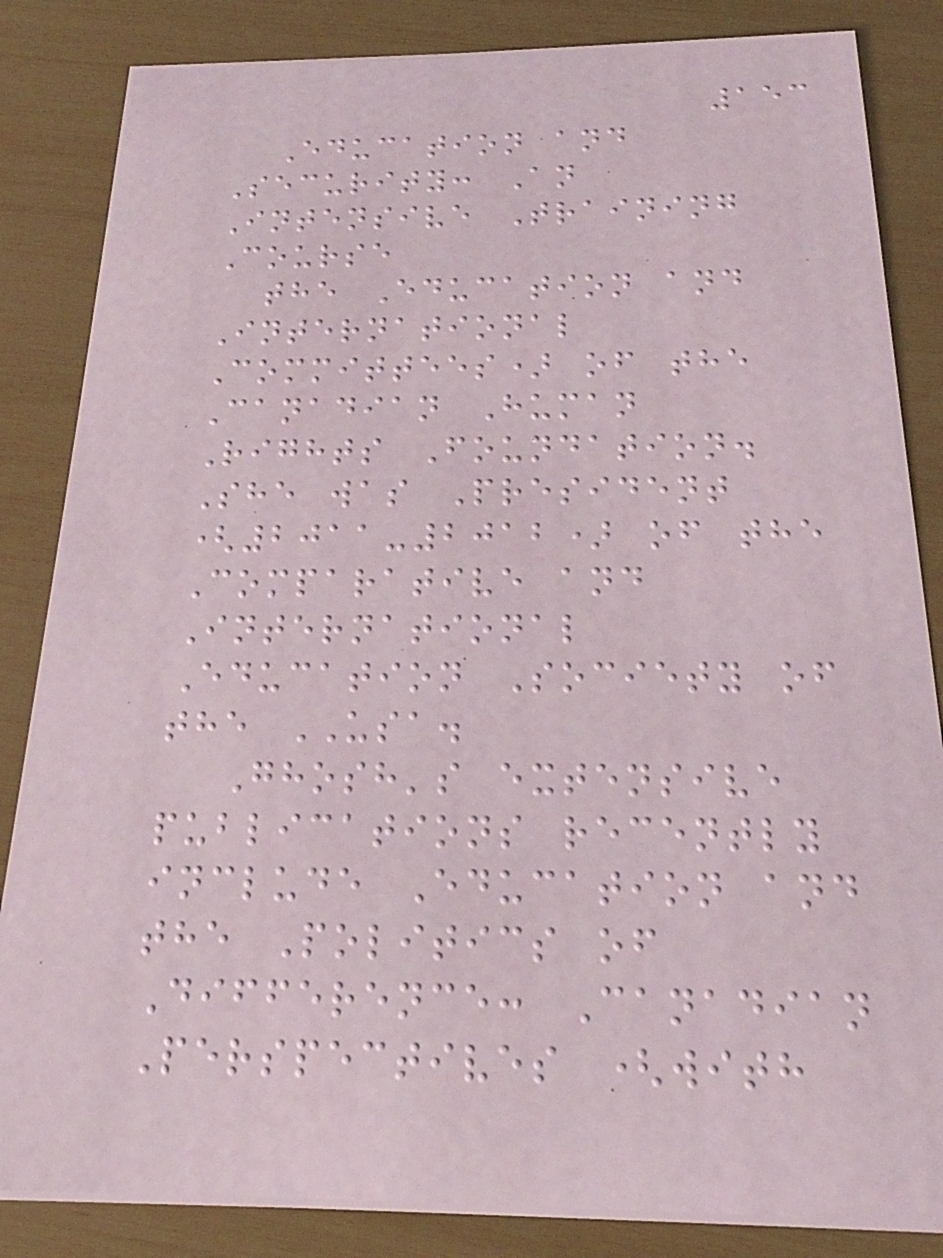153
Education and
Security: An
Intensive Training
Course
the Education and
International
Committees) of the
Canadian Human
Rights Foundation.
She was President
(2011-2012) of the
Comparative and
International
Education Society of
the USA.
Ghosh's extensive
publications recently
include Education and
the Politics of
Difference: Canadian
Perspectives (with
